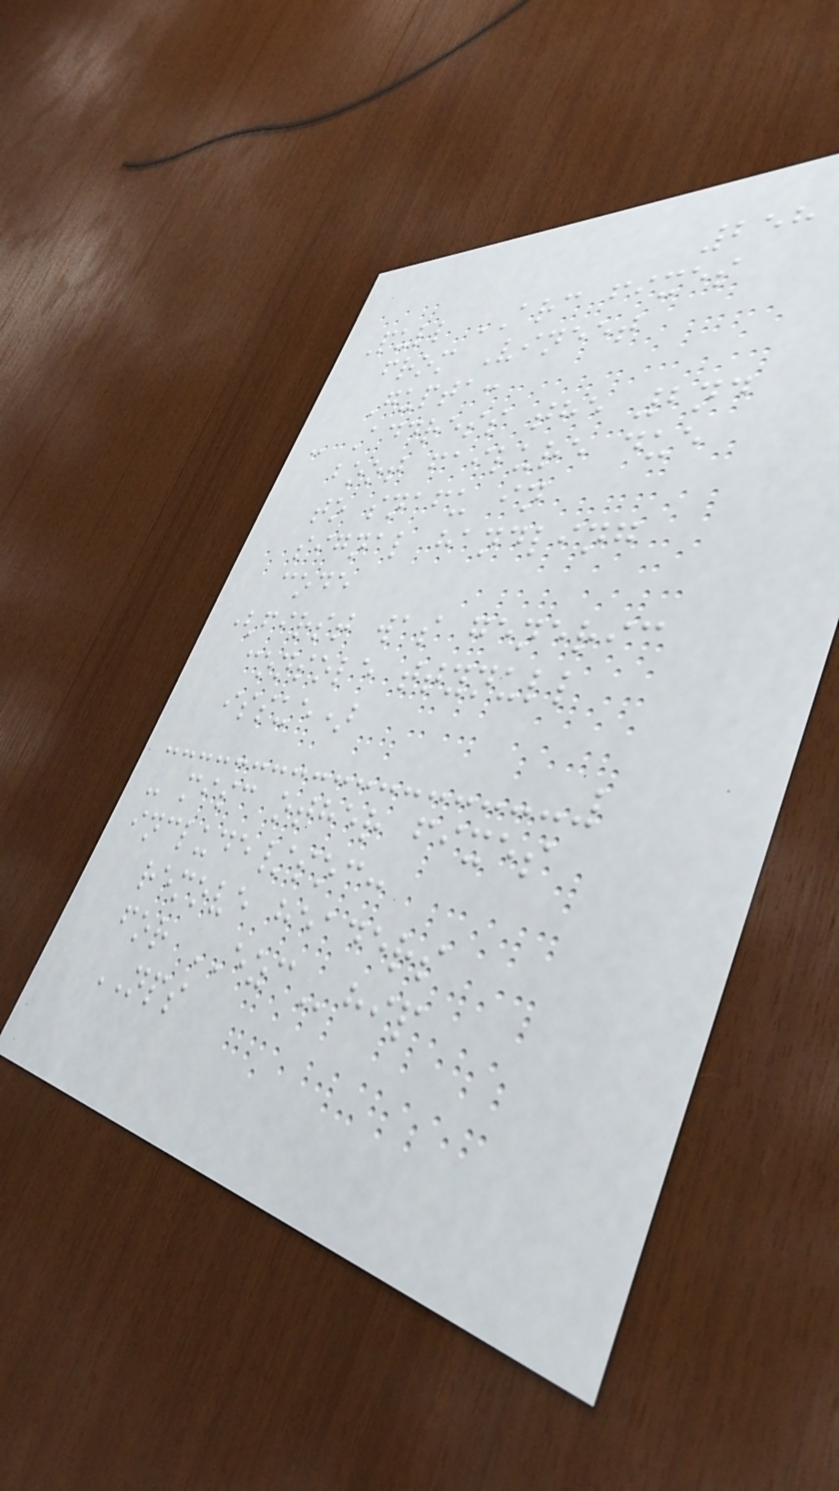258
Pull ARC fixes
from Vineet
Gupta:
- Address the 2nd
boot failure due
to snafu in
signal handling
code
(first was generic
console ttynull
issue)
- misc other fixes
include/soc:
remove headers
for EZChip
NPS
